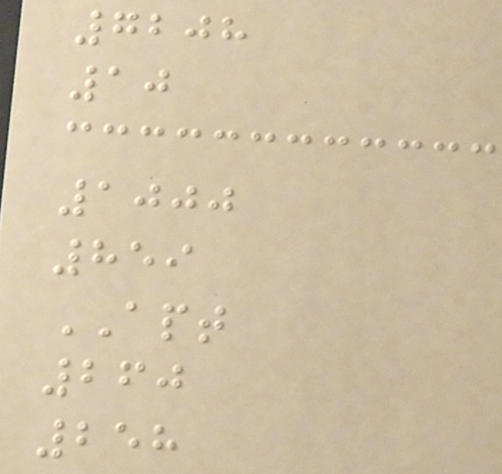7208
10
1000
859
APT
260
258
